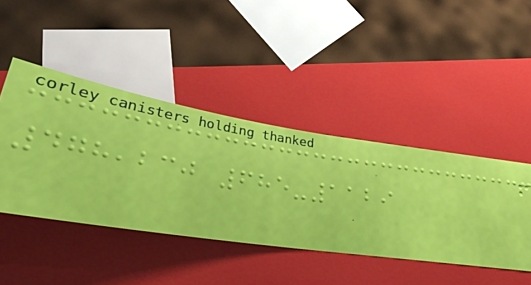478,230 685-1129
